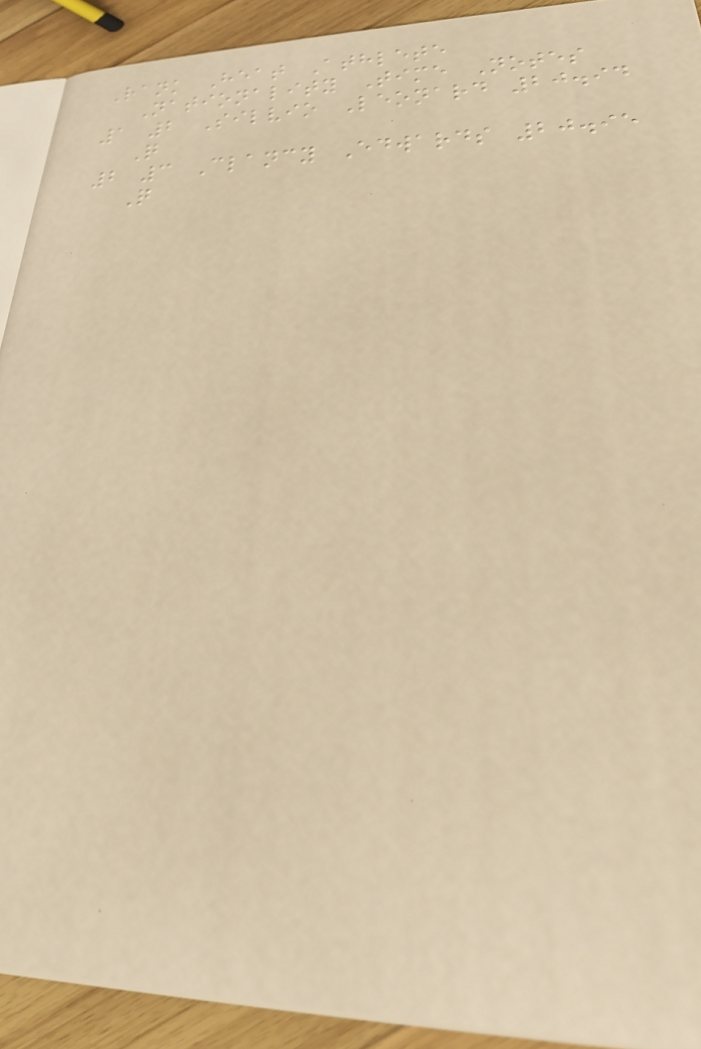Rank Heat Athlete
Nationality Time Notes
1 2 Silvio Leonard 20.94
Q
2 3 Clancy Edwards 20.95
Q
